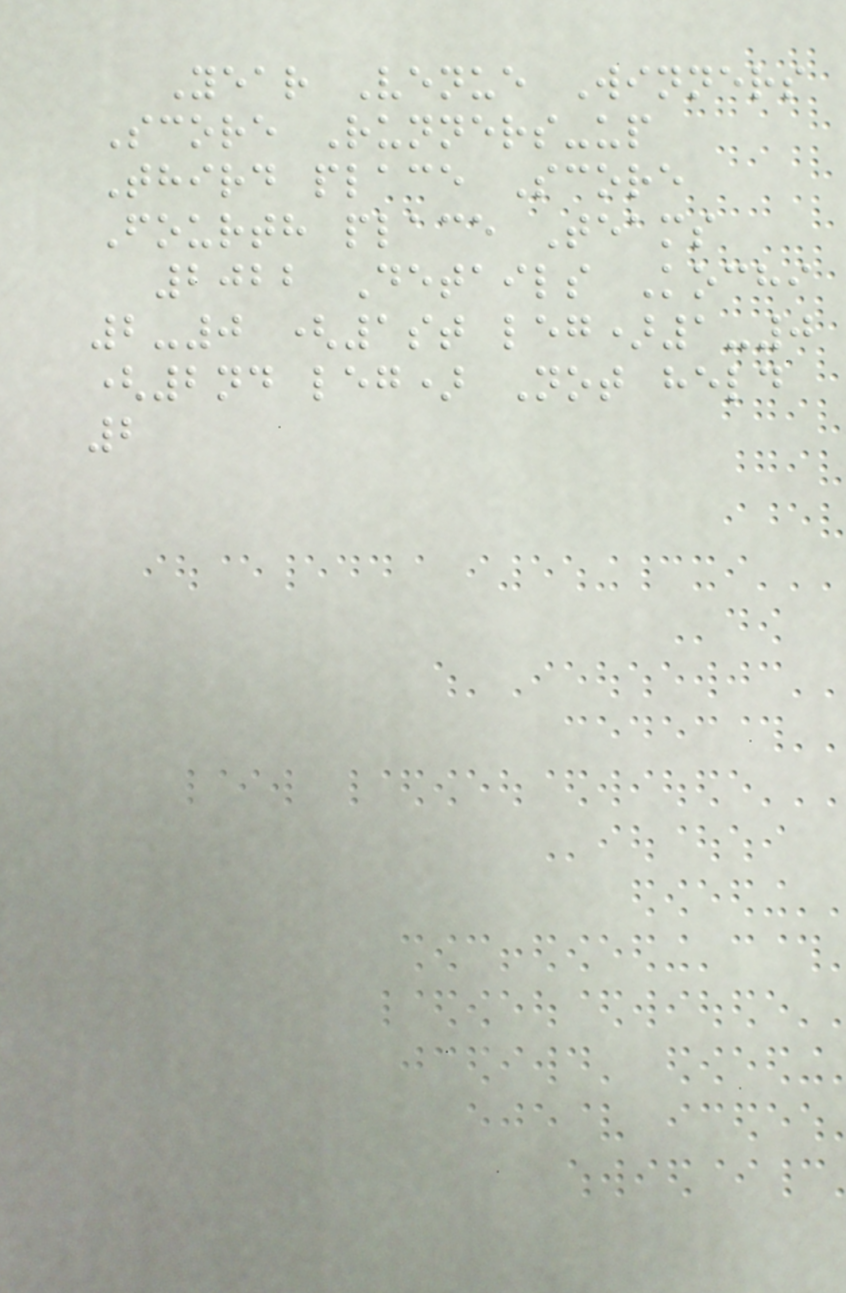Year Venue Winners
Score Runners-up
Third place Score
Fourth place Teams
2022 Details Kochi
2-0 (1st leg)1-0
(2nd leg) Not held
2
